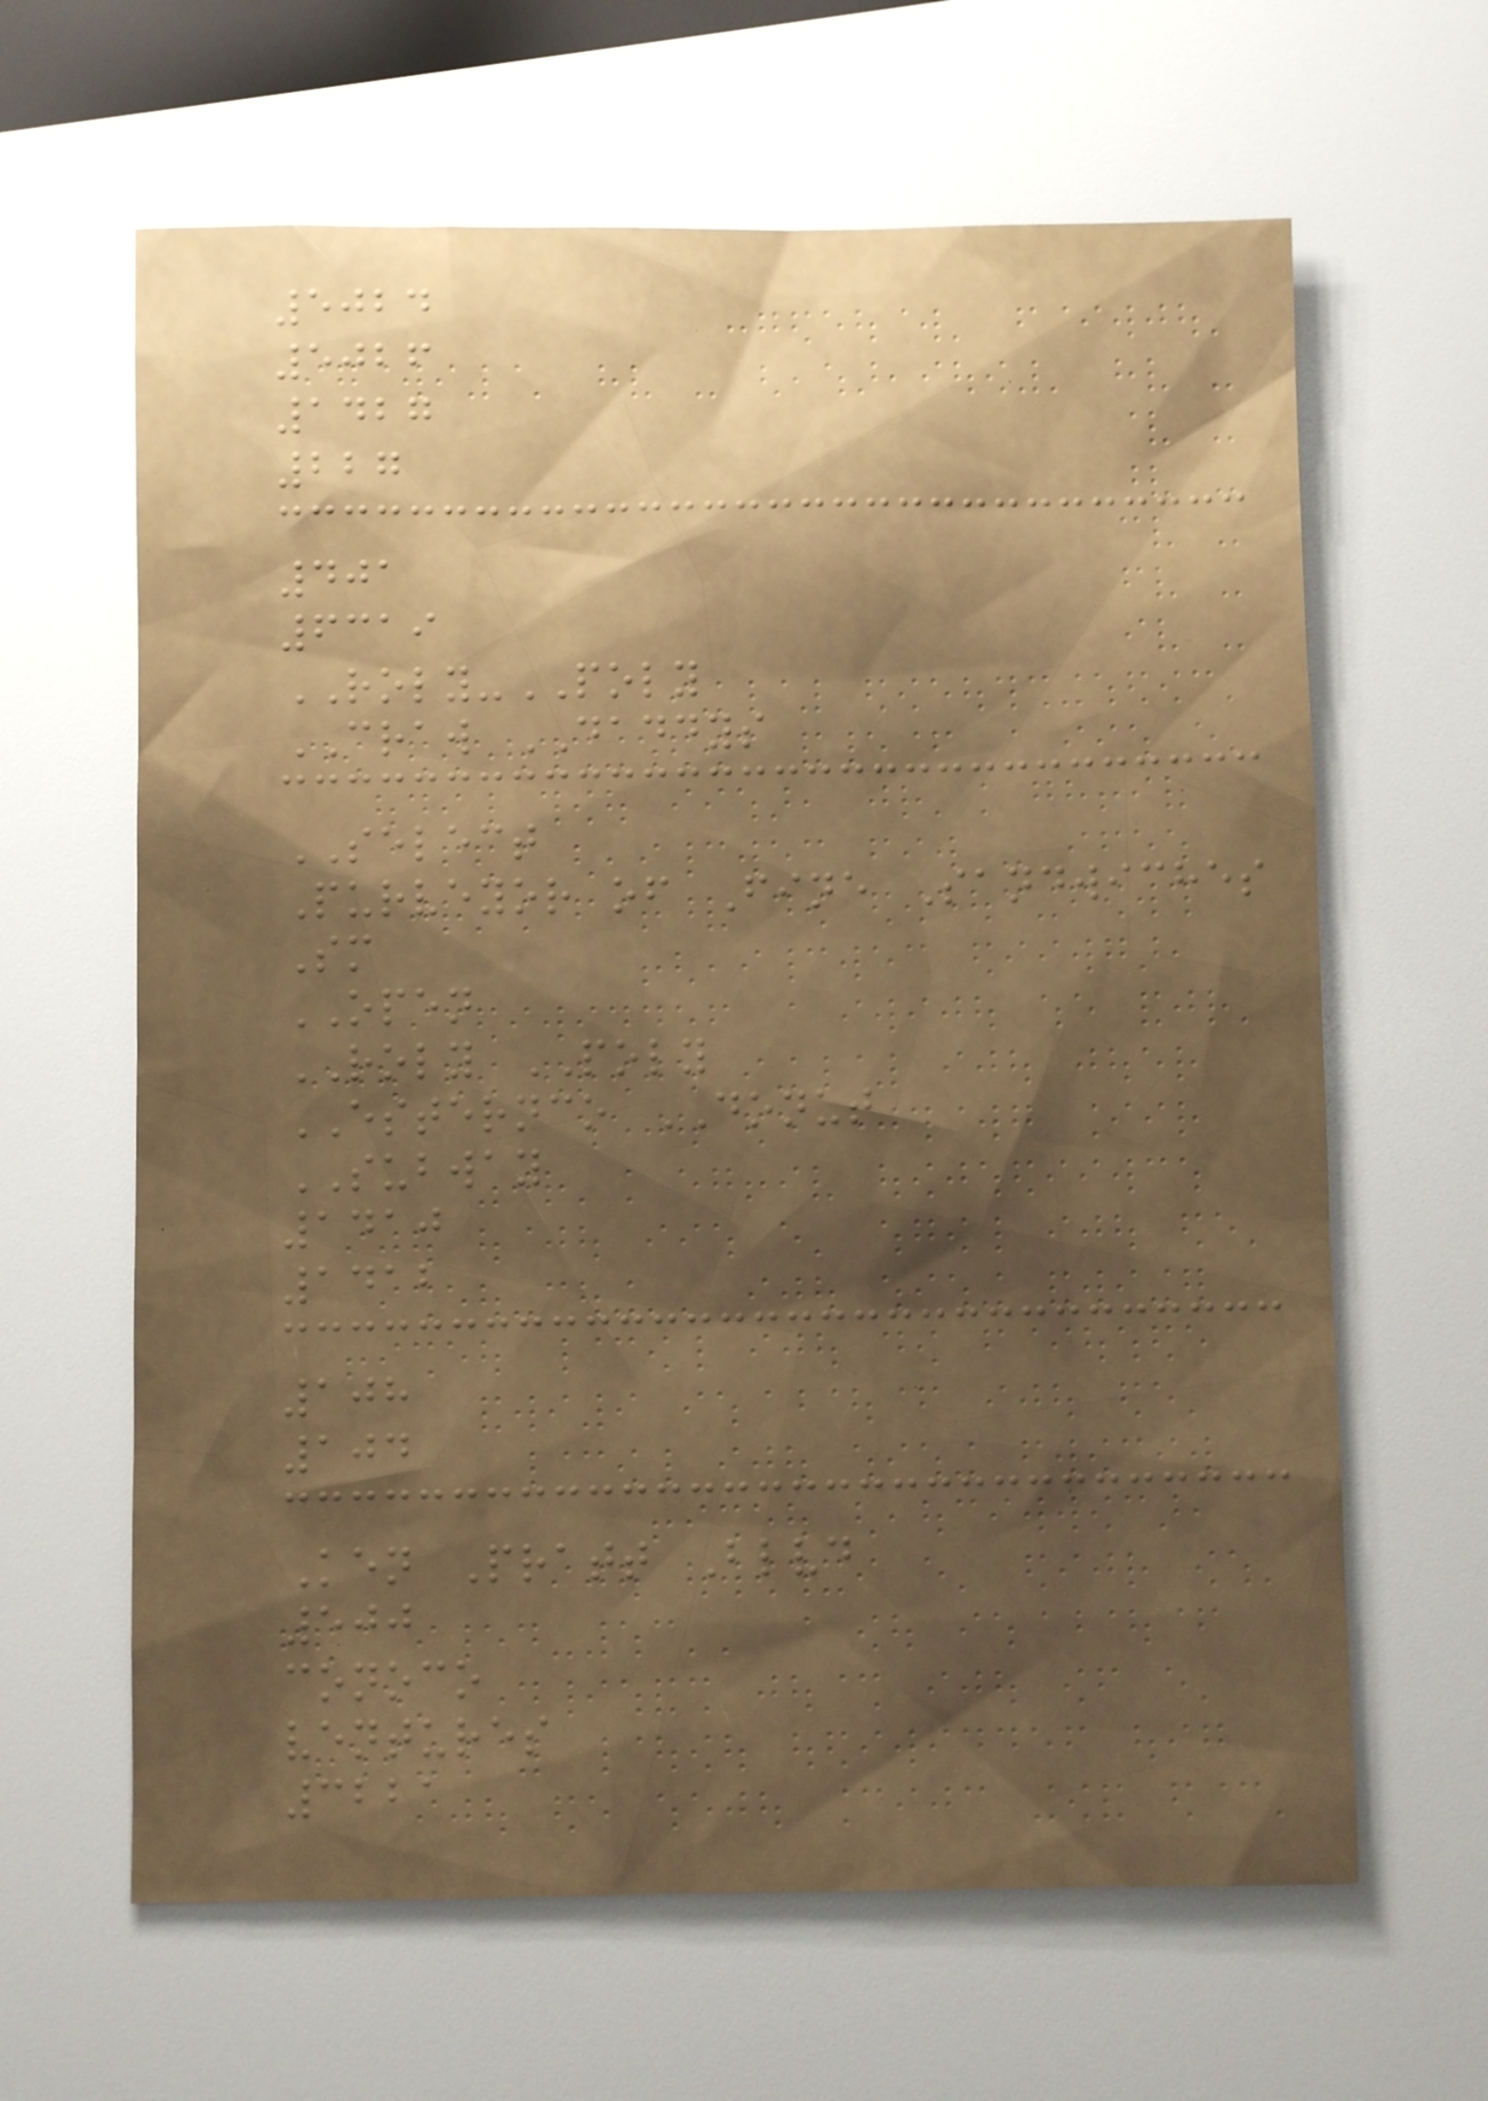5024
5026
1427
227
401
6319
ROLY-POLY
CRAW DADDYS
SELECT
Purveyor of Fine Sandwiches
Sm
OPEN
ROLY POLY
ESTERNCO DONUT
SUBWAY
1410
1412
108
104
Ken Pratt Blvd
500
conoco
ventures
3221
